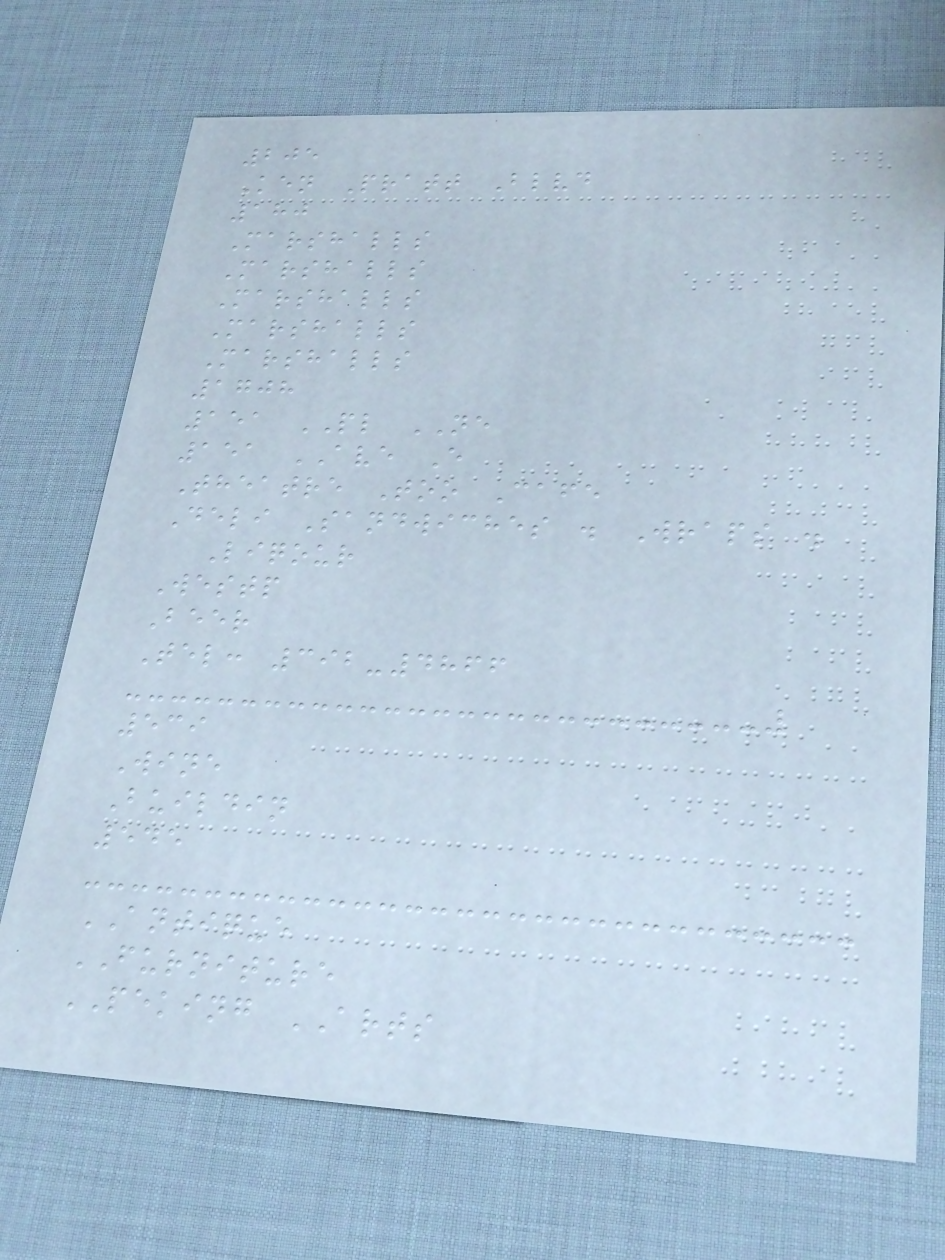205
Ken Pratt Blvd
180
Marshalls
Marshalls
Marshalls
Marshalls
Marshalls
1708
151 PL NE
151 AVE E
Theatre Too Cafe
Deli Sandwiches . Wraps .
Liqour
Westp
Beer
Tel: 392-4866
539
Wine
Buildin
545
ANTIQUE
FURNITURE
PEKING ARTS
